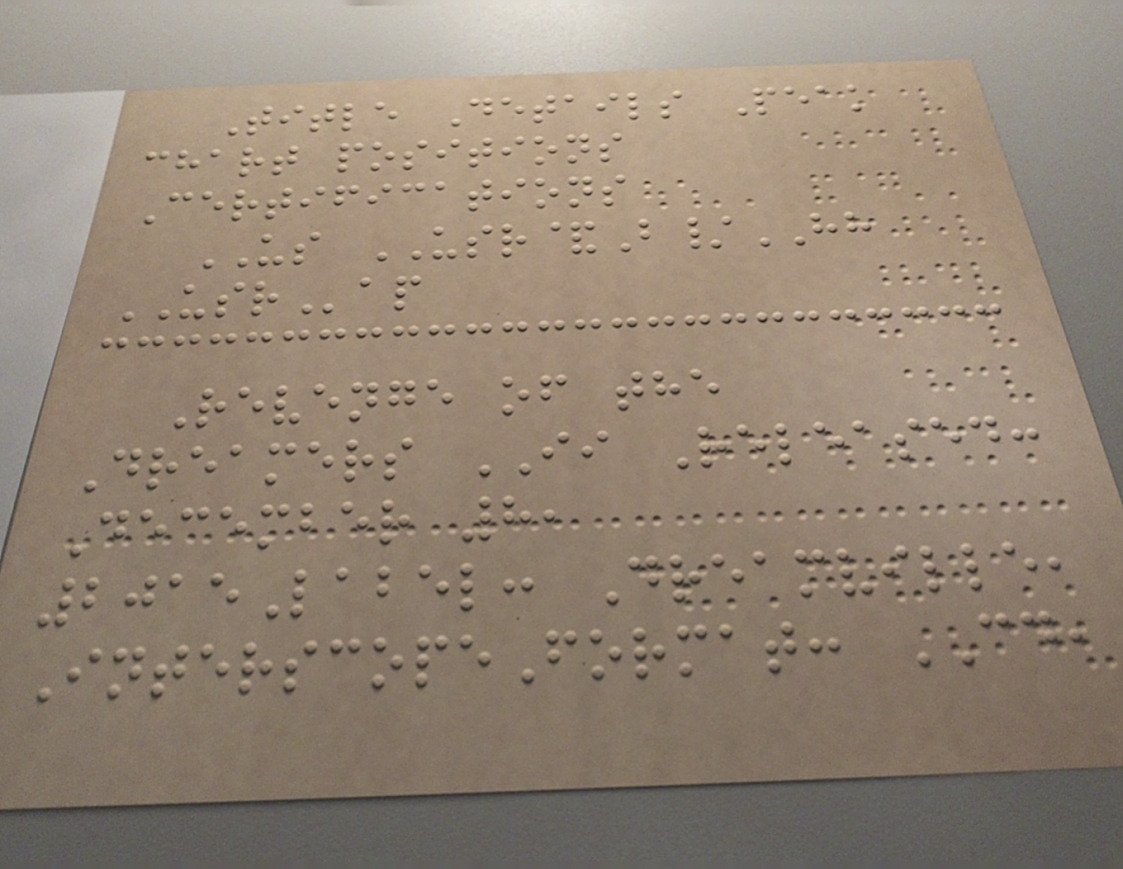Title Details Peak
chart positions
Certifications
US USR&B/HH
USRap
Revenge of the
Dreamers II Released:
December 8,
2015Label: Dreamville,
InterscopeFormat: CD,
